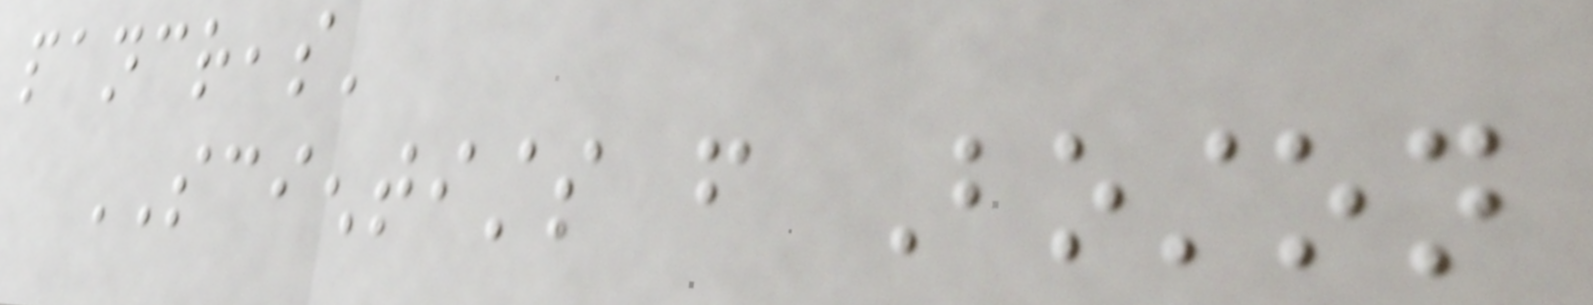pancreas'
SCIENTISTS from Boston
